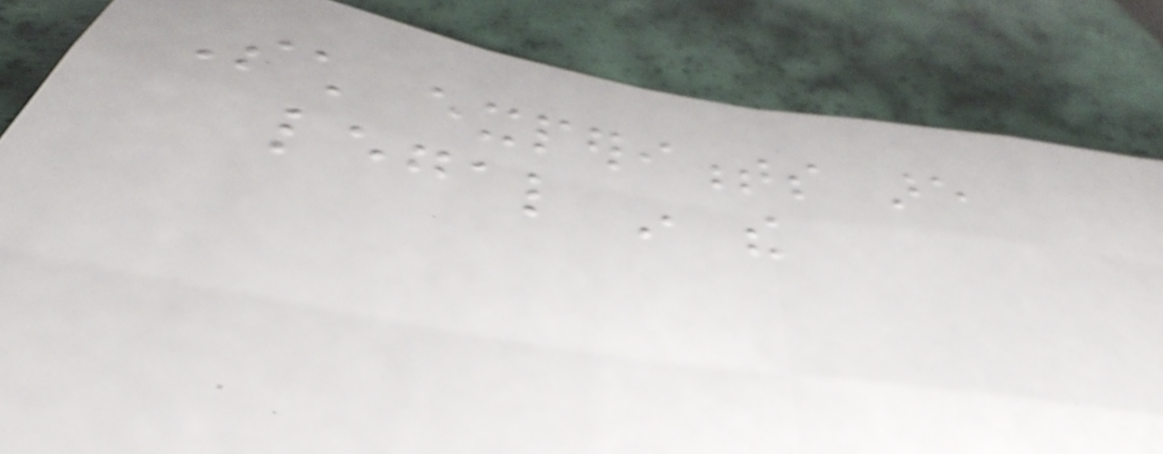Such experiments are
legal in the
